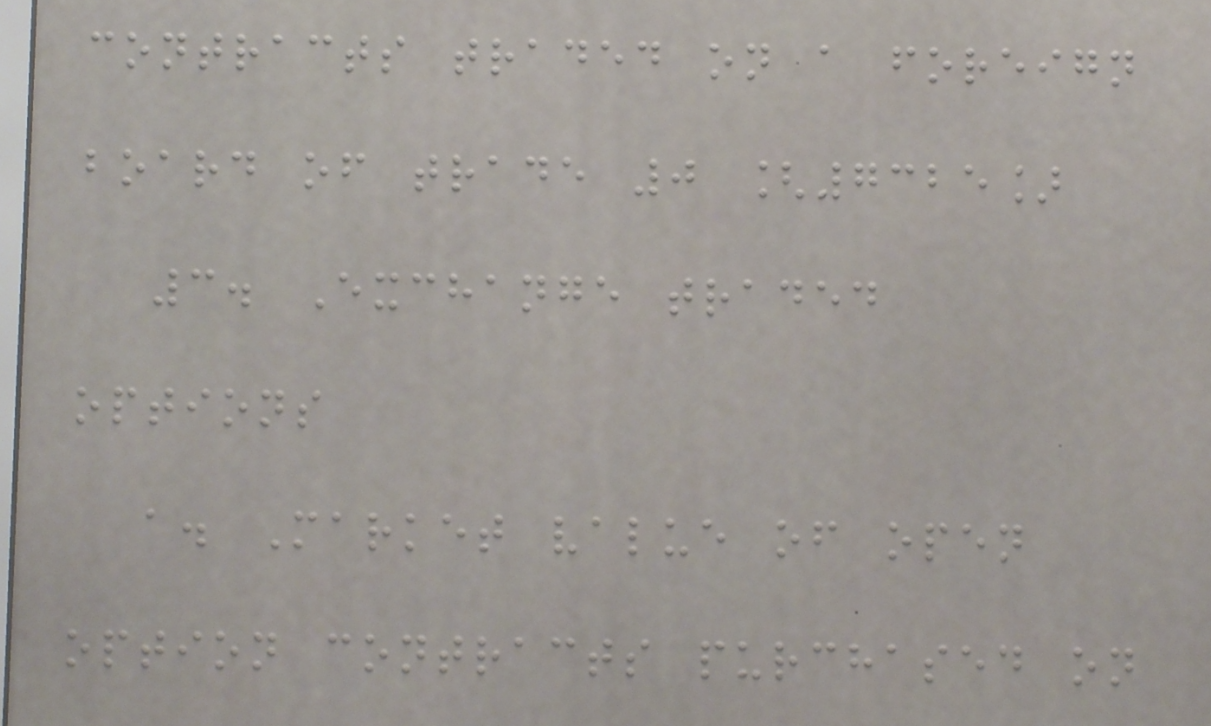contracts traded on a foreign
board of trade 0 [7325]
3. Exchange traded
options
a. Market value of open
option contracts purchased on
